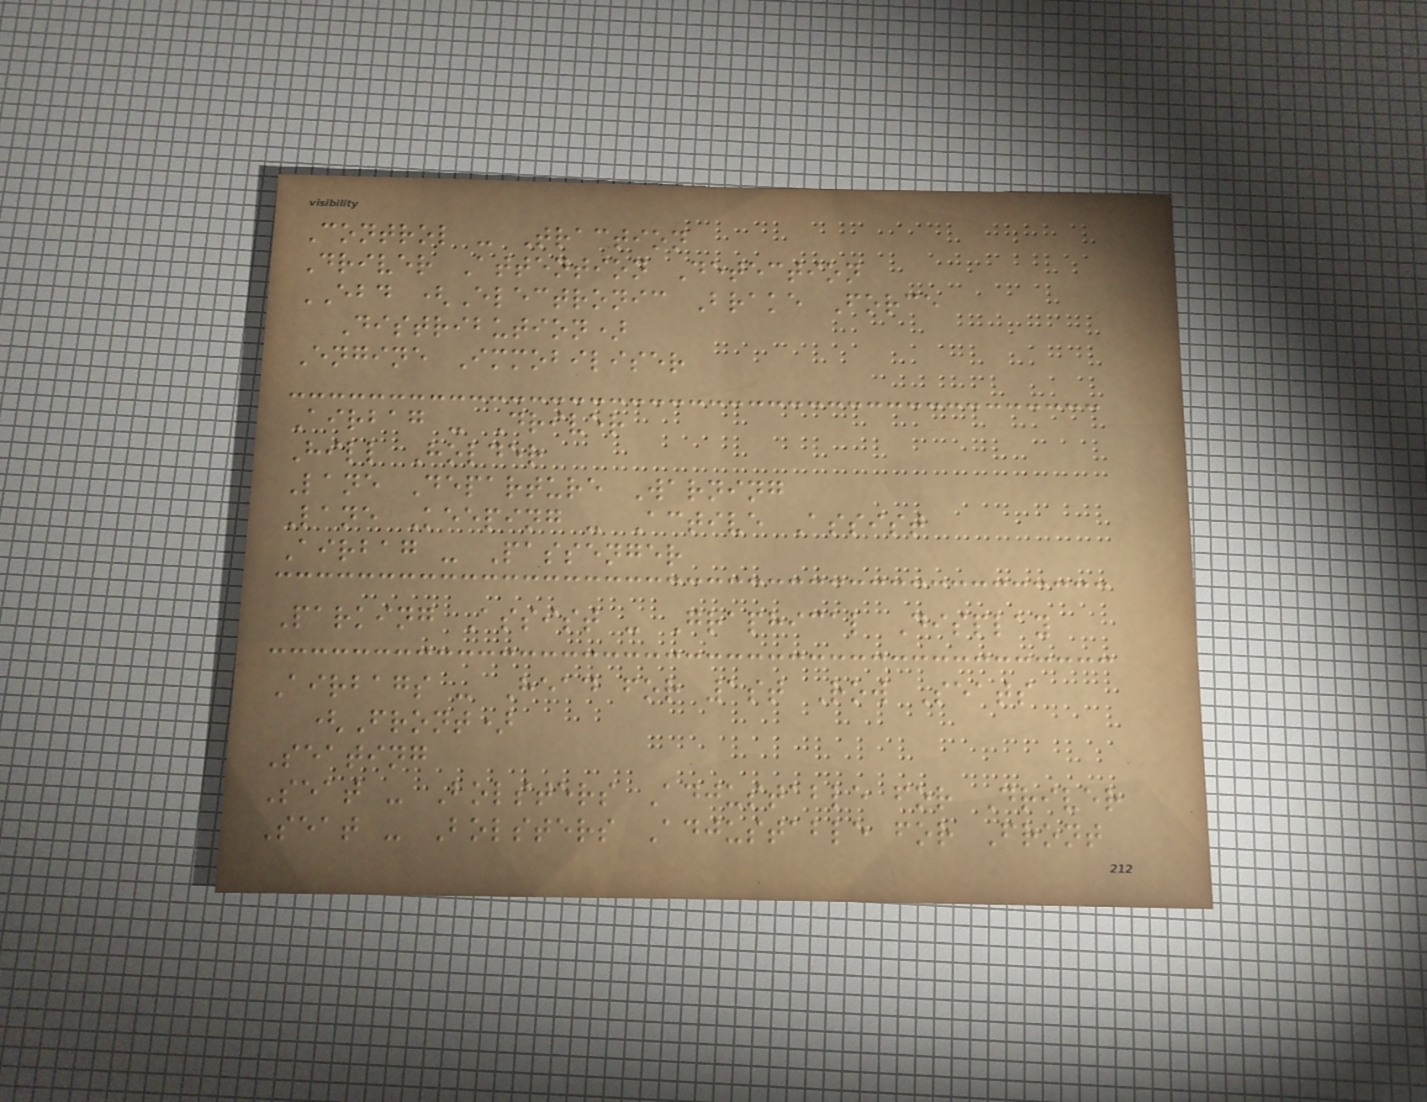Control - Traction
Driver Attention Detection
EBD (Electronic Brake Force
Distribution)
Engine Immobiliser
Airbag - Driver
Hill Holder
Lane Departure Warning
Lane Keeping - Active Assist
Airbag - Passenger
Parking Assist - Graphical Display
Airbags - Head for 1st Row Seats
(Front)
Seating
Seat - Bolsters Adjustable for Driver
Seat - Bolsters Adjustable for Front
